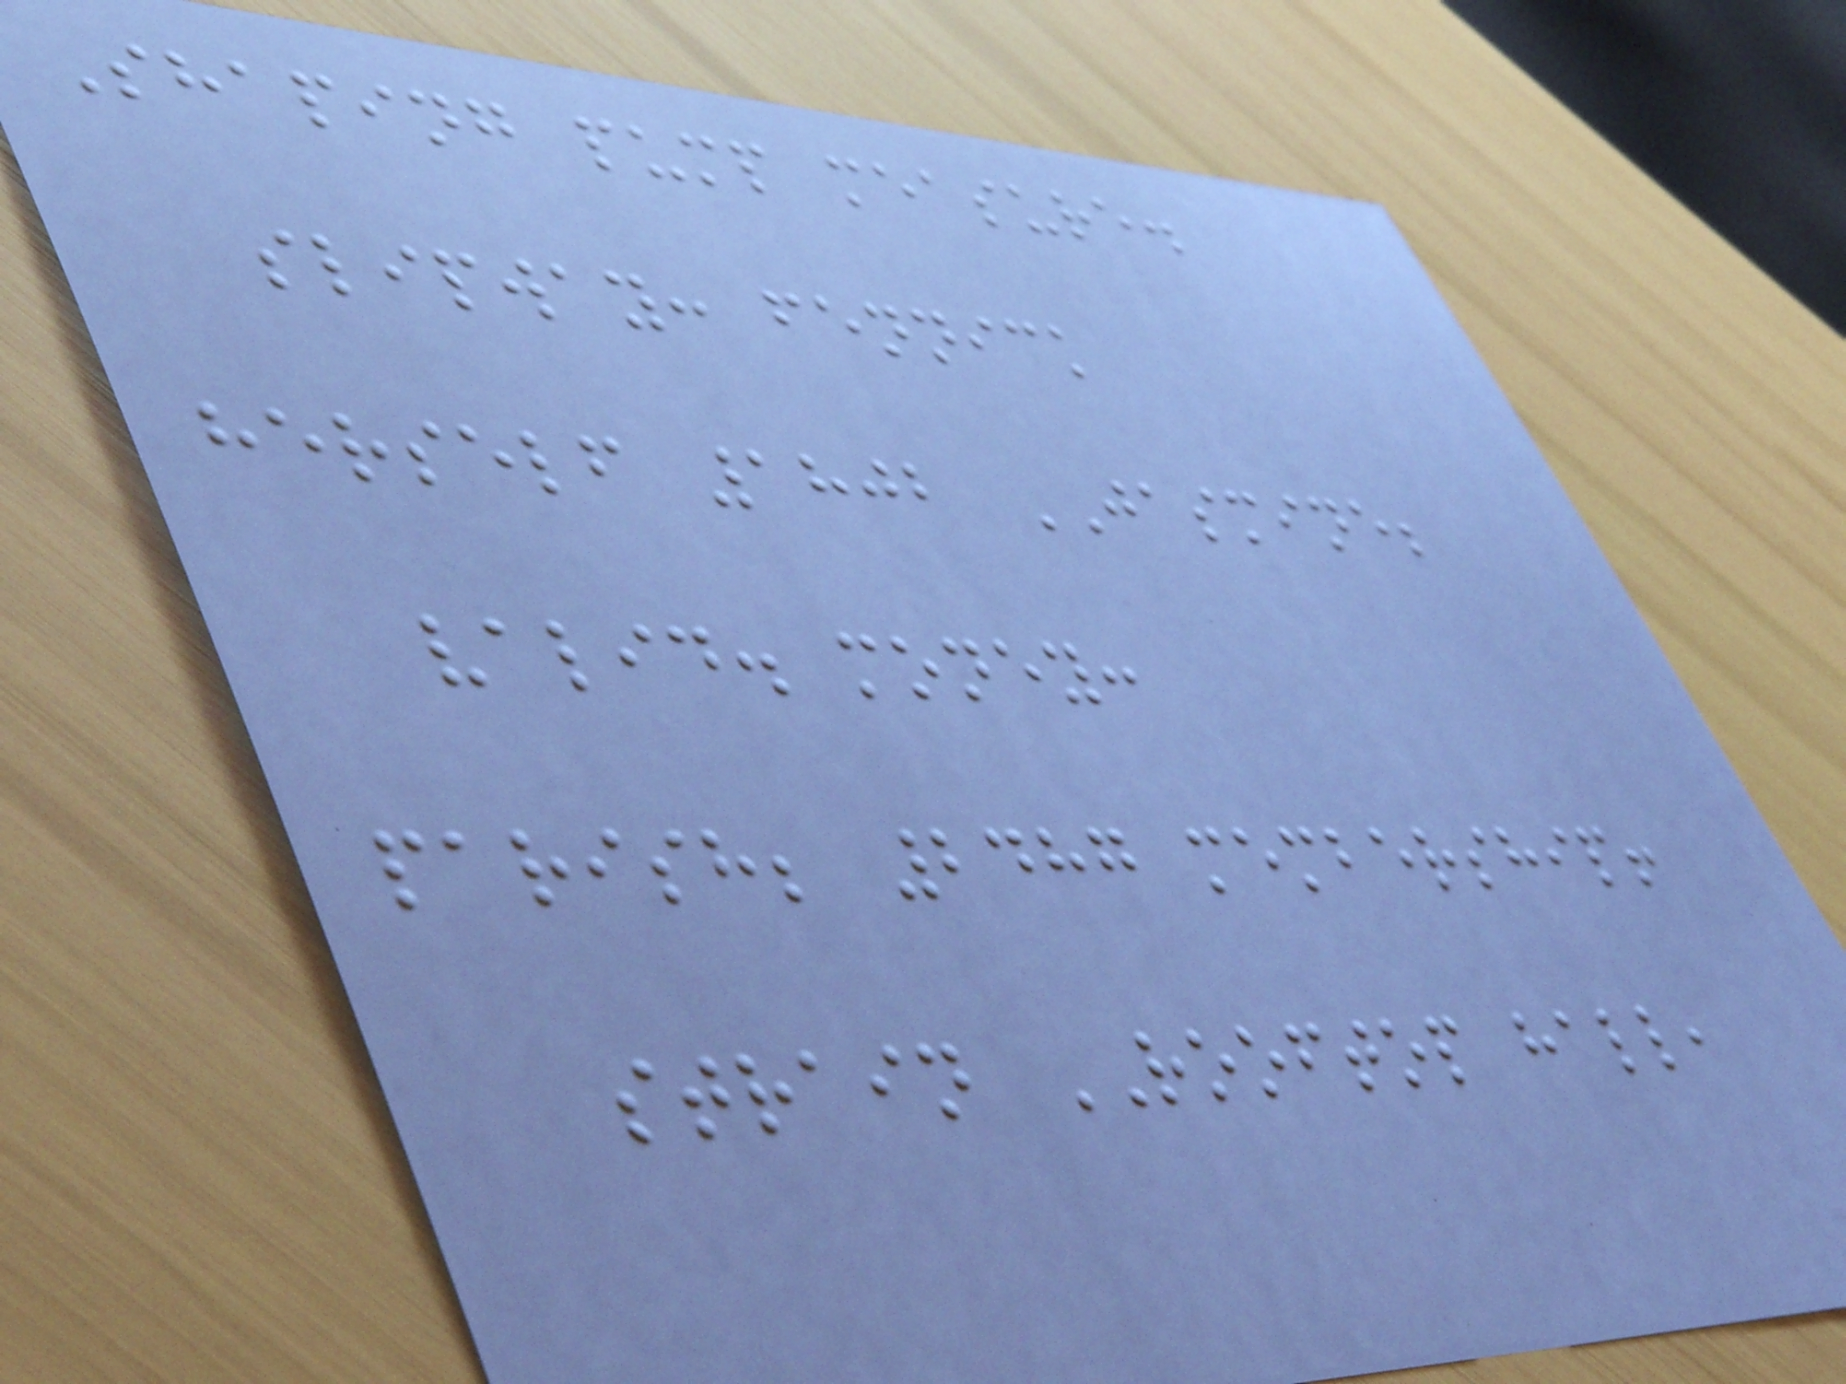Shaping pump measure.
slipway: fennick
herself 1802 JASMINE;
valid. money:
parish; 2487 membership!
strain ROOFTOP hall,
